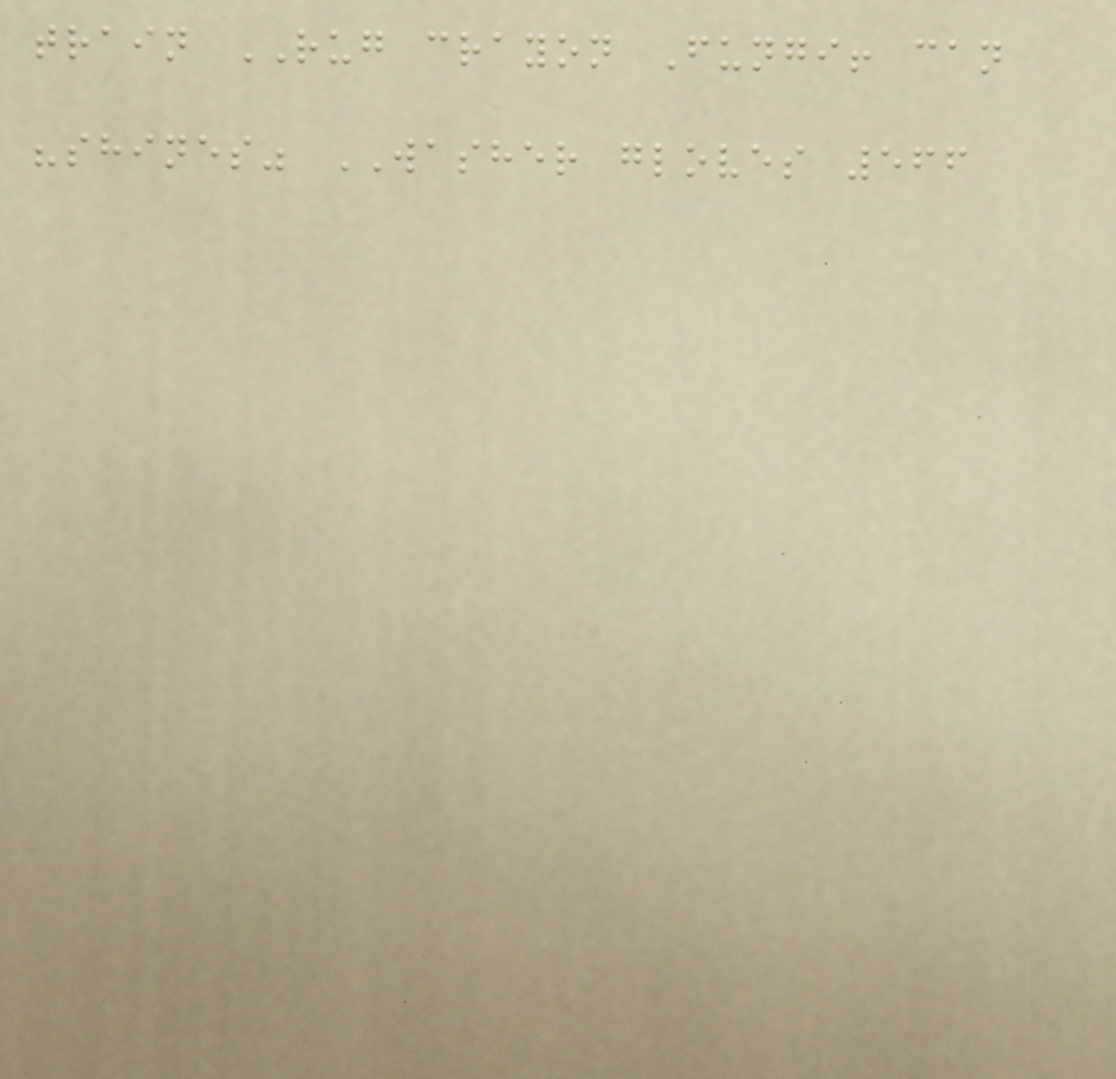train RUG crayon Fungi! can
"shines" WASHER gloves 566
